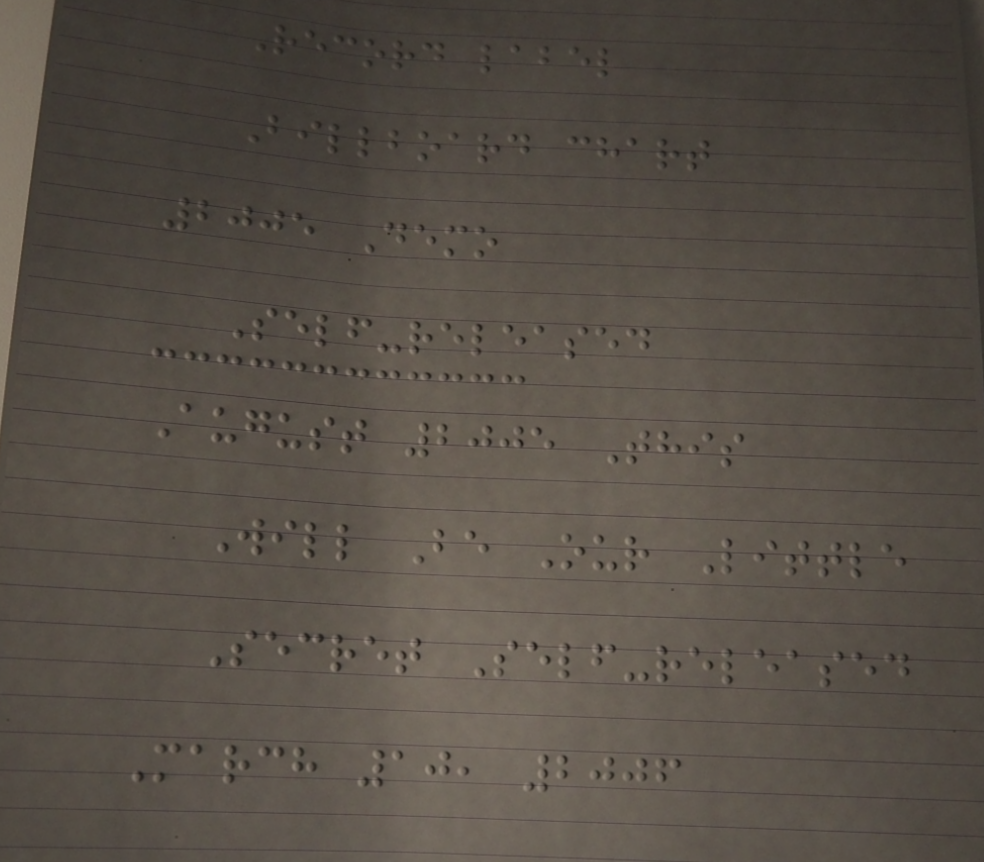Record label
Billboard chart
2005 Demo
Self-released
August 2005 This
Will Be Our Little
Secret Self-released
March 10, 2006
